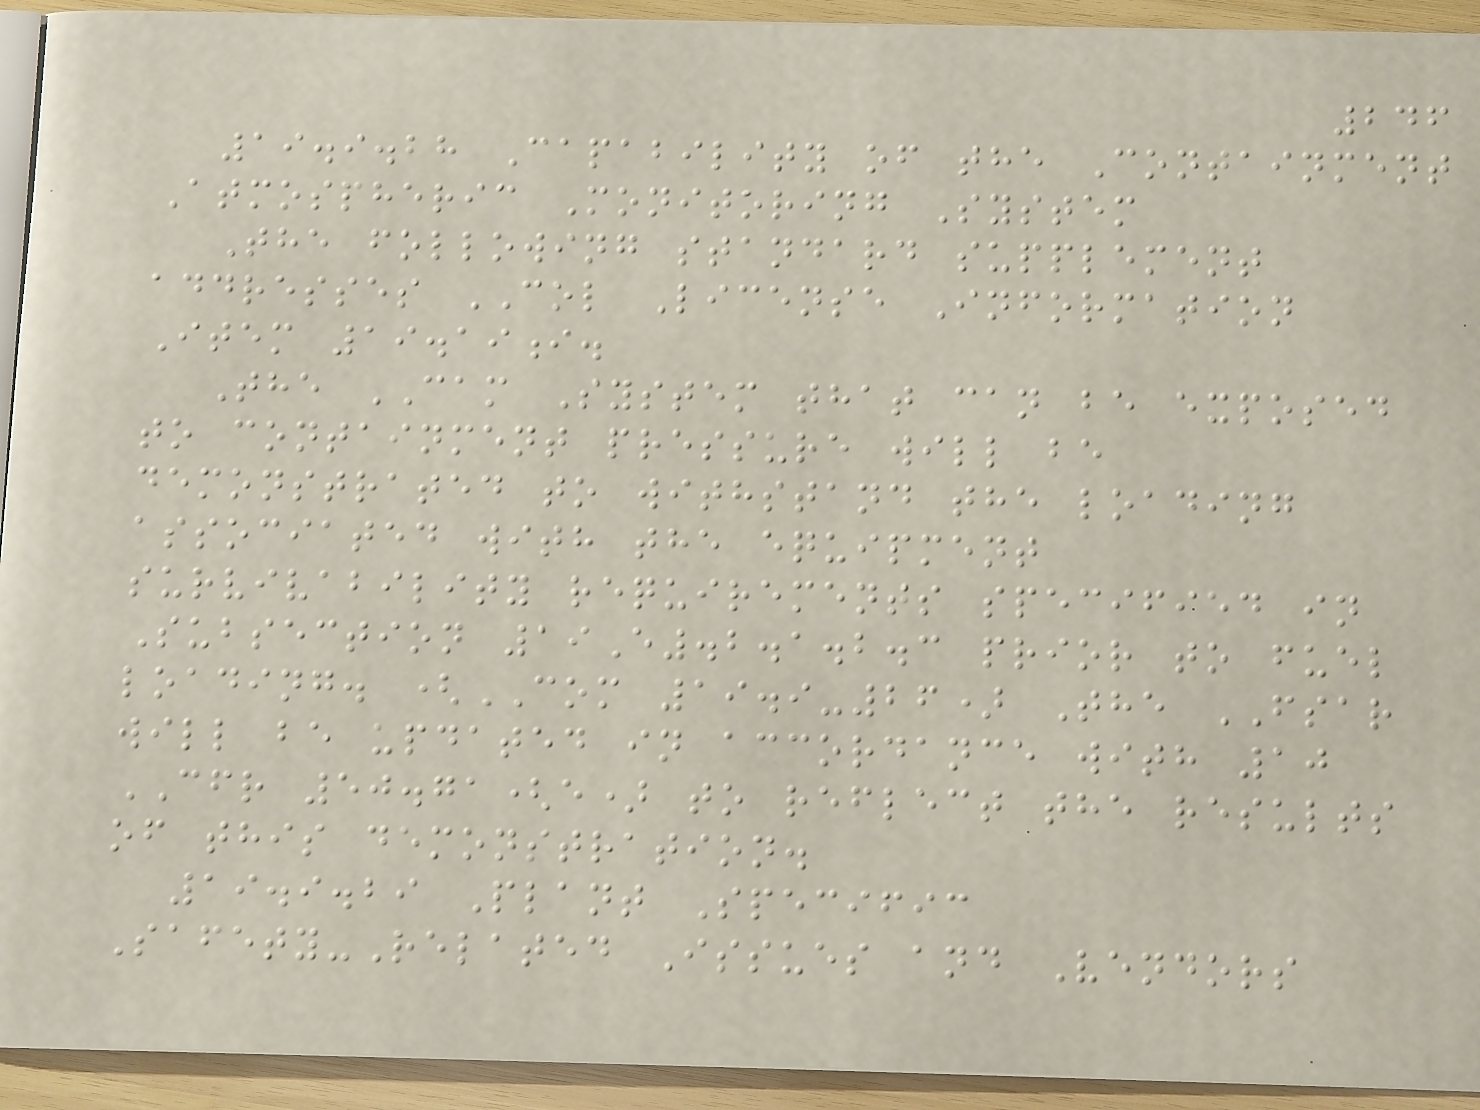246
19.9.28 Capability of the Containment
Atmospheric Monitoring System
The following standard supplement
addresses COL License Information
Item 19.19i.
The CAM System that can be exposed
to containment pressure will be
demonstrated to withstand the loading
associated with the equipment
survivability requirements specified in
Subsection 19E.2.1.2.3 prior to fuel
loading. (COM 19.9-26) The FSAR
will be updated in accordance with 10
CFR 50.71(e) to reflect the results
of this demonstration.
19.9.29 Plant Specific
Safety-Related Issues and Vendors
